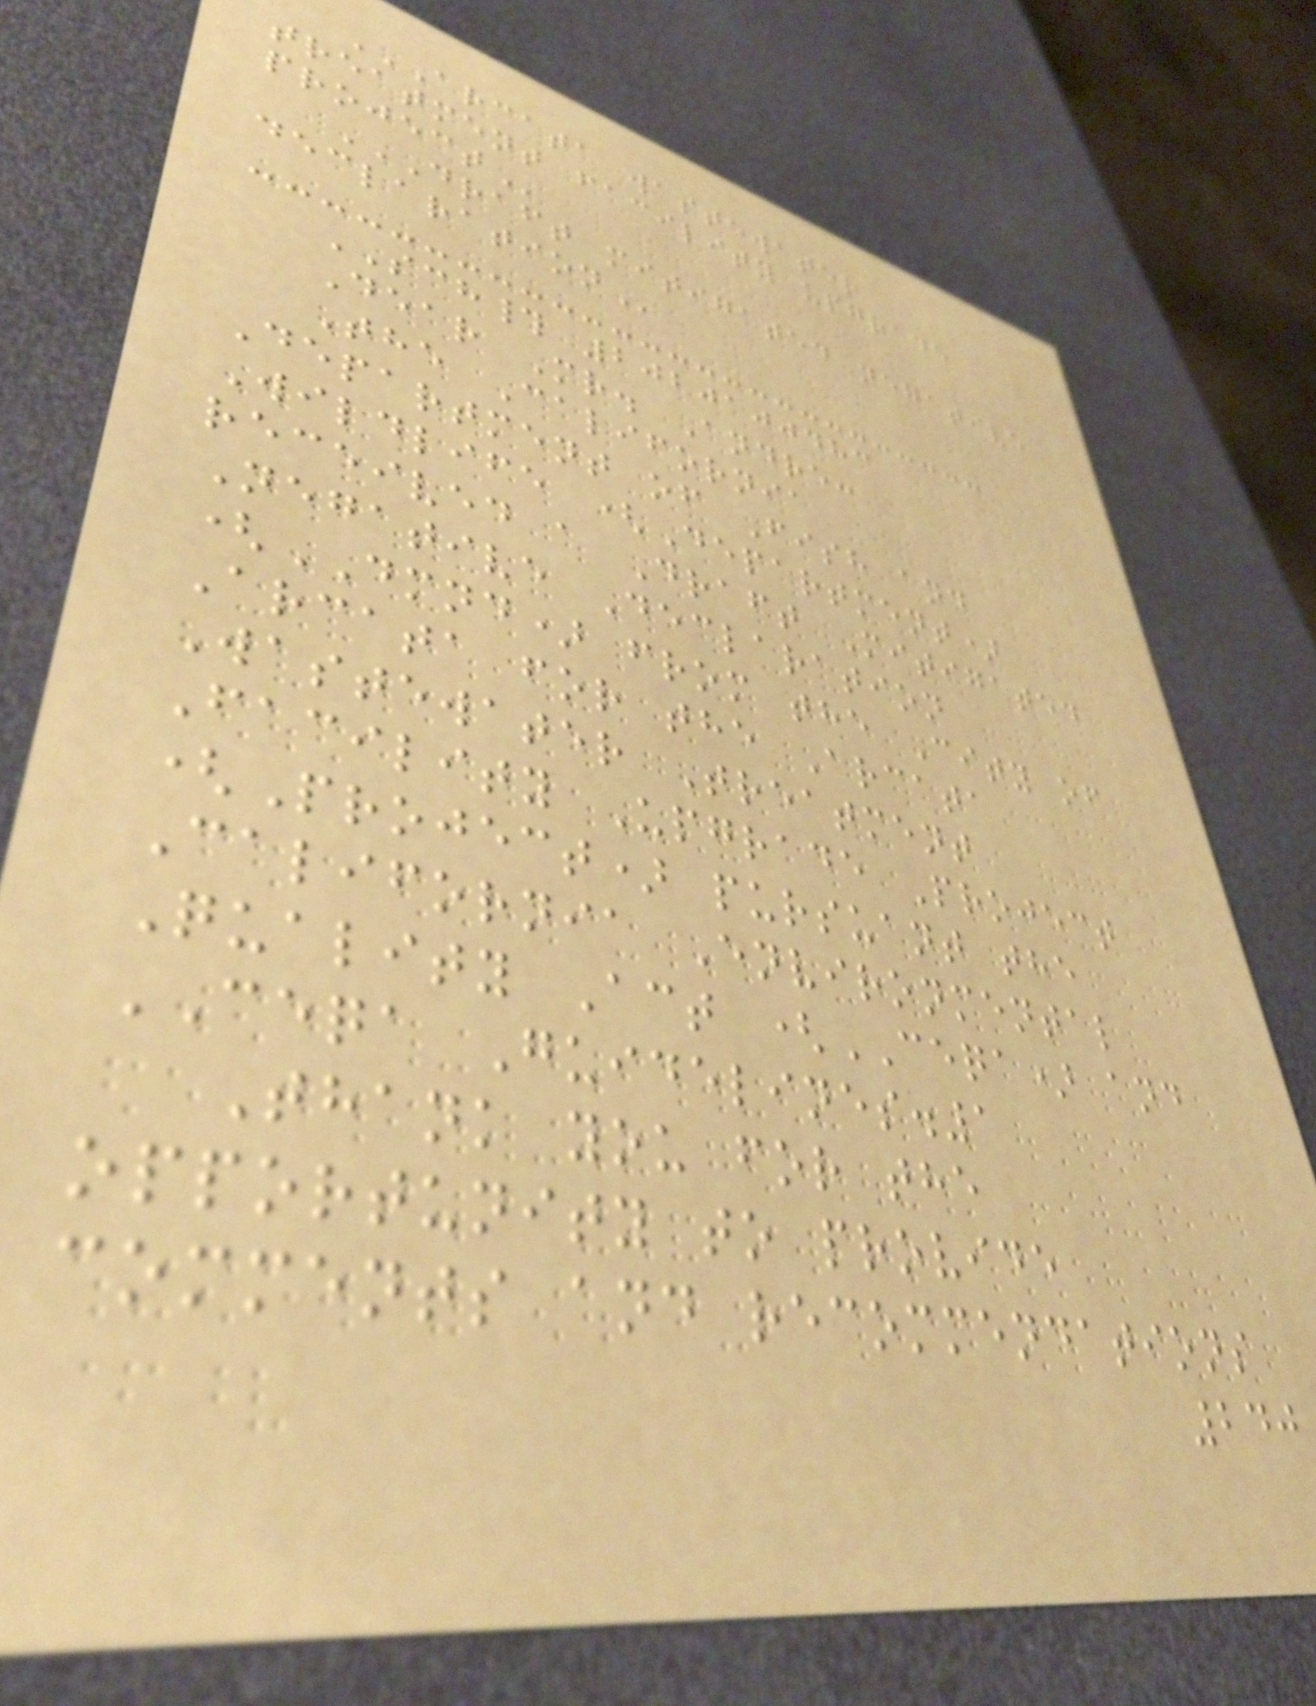ARCATA WASTEWATER
TREATMENT FACILITY UPGRADE
PROJECT
DRAFT MITIGATED NEGATIVE
DECLARATION
SCH# 2020100483
Dear Mr. Andre:
The California
Department of Fish and
Wildlife (Department)
received a Draft Mitigated
Negative Declaration
(DMND) from the City of
Arcata for the Arcata
Wastewater Treatment
Facility Upgrade Project
(Project) pursuant the
California Environmental
Quality Act (CEQA) and
CEQA Guidelines.1
Thank you for the
opportunity to provide
comments and recommendations
240
